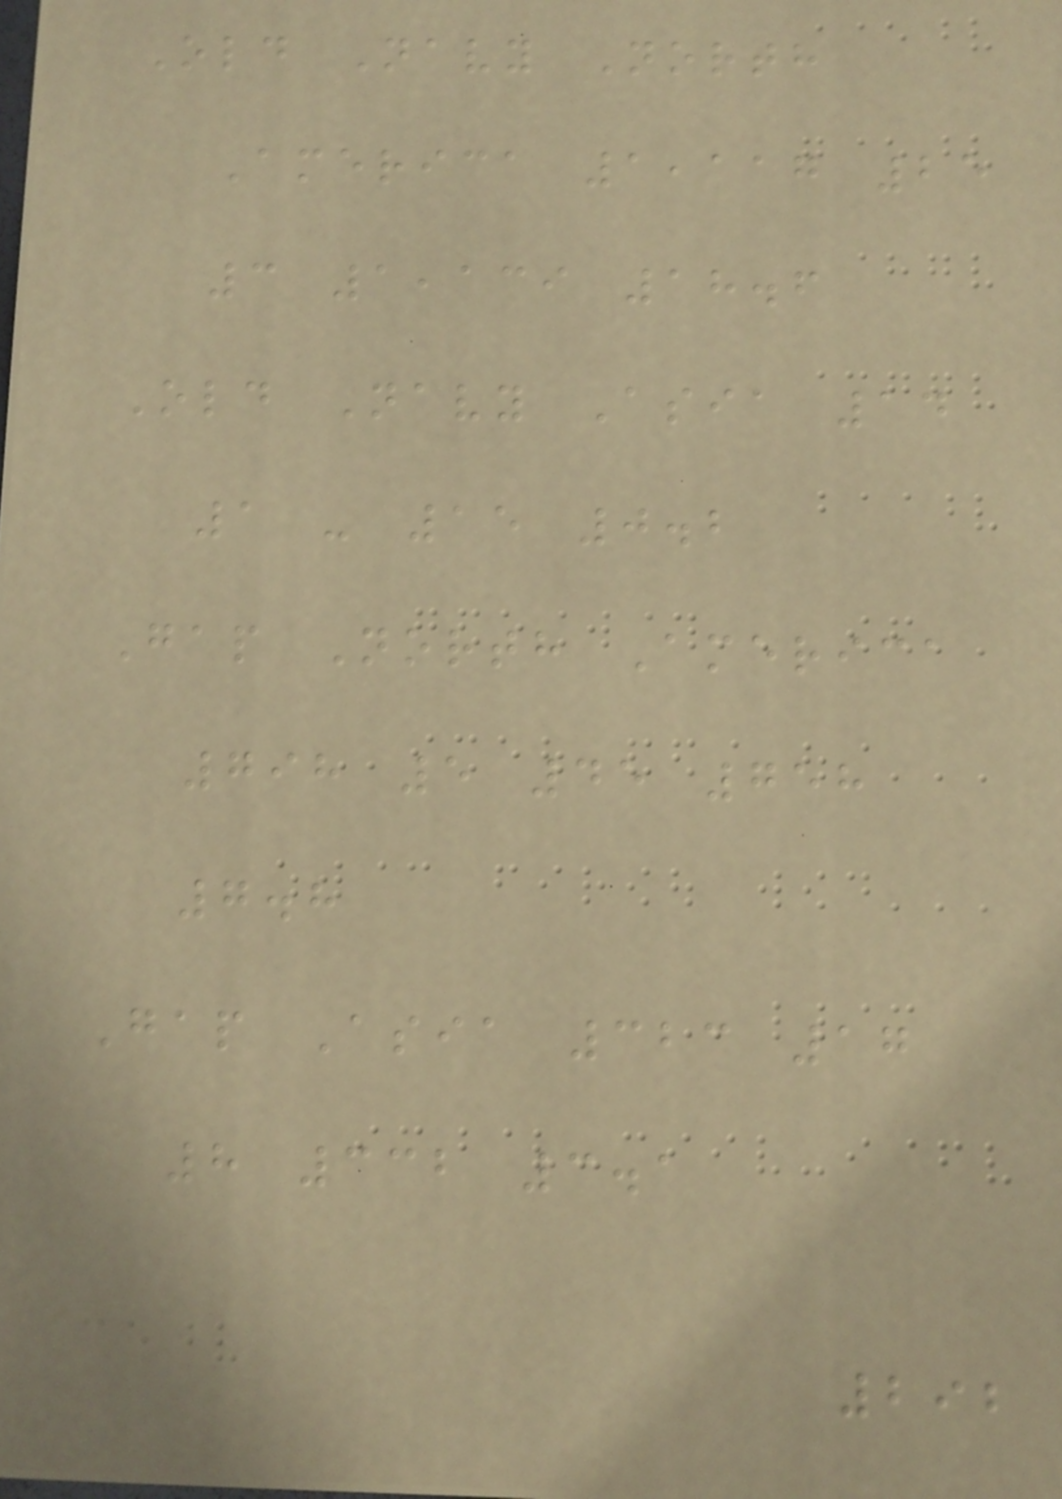Old Navy North
America 1,117 25
3 1,139 18.6
Old Navy Asia 14
1 - 15 0.2
Gap North America
798 5 45 758
7.8
Gap Asia 323 17
8 332 3.1
292
